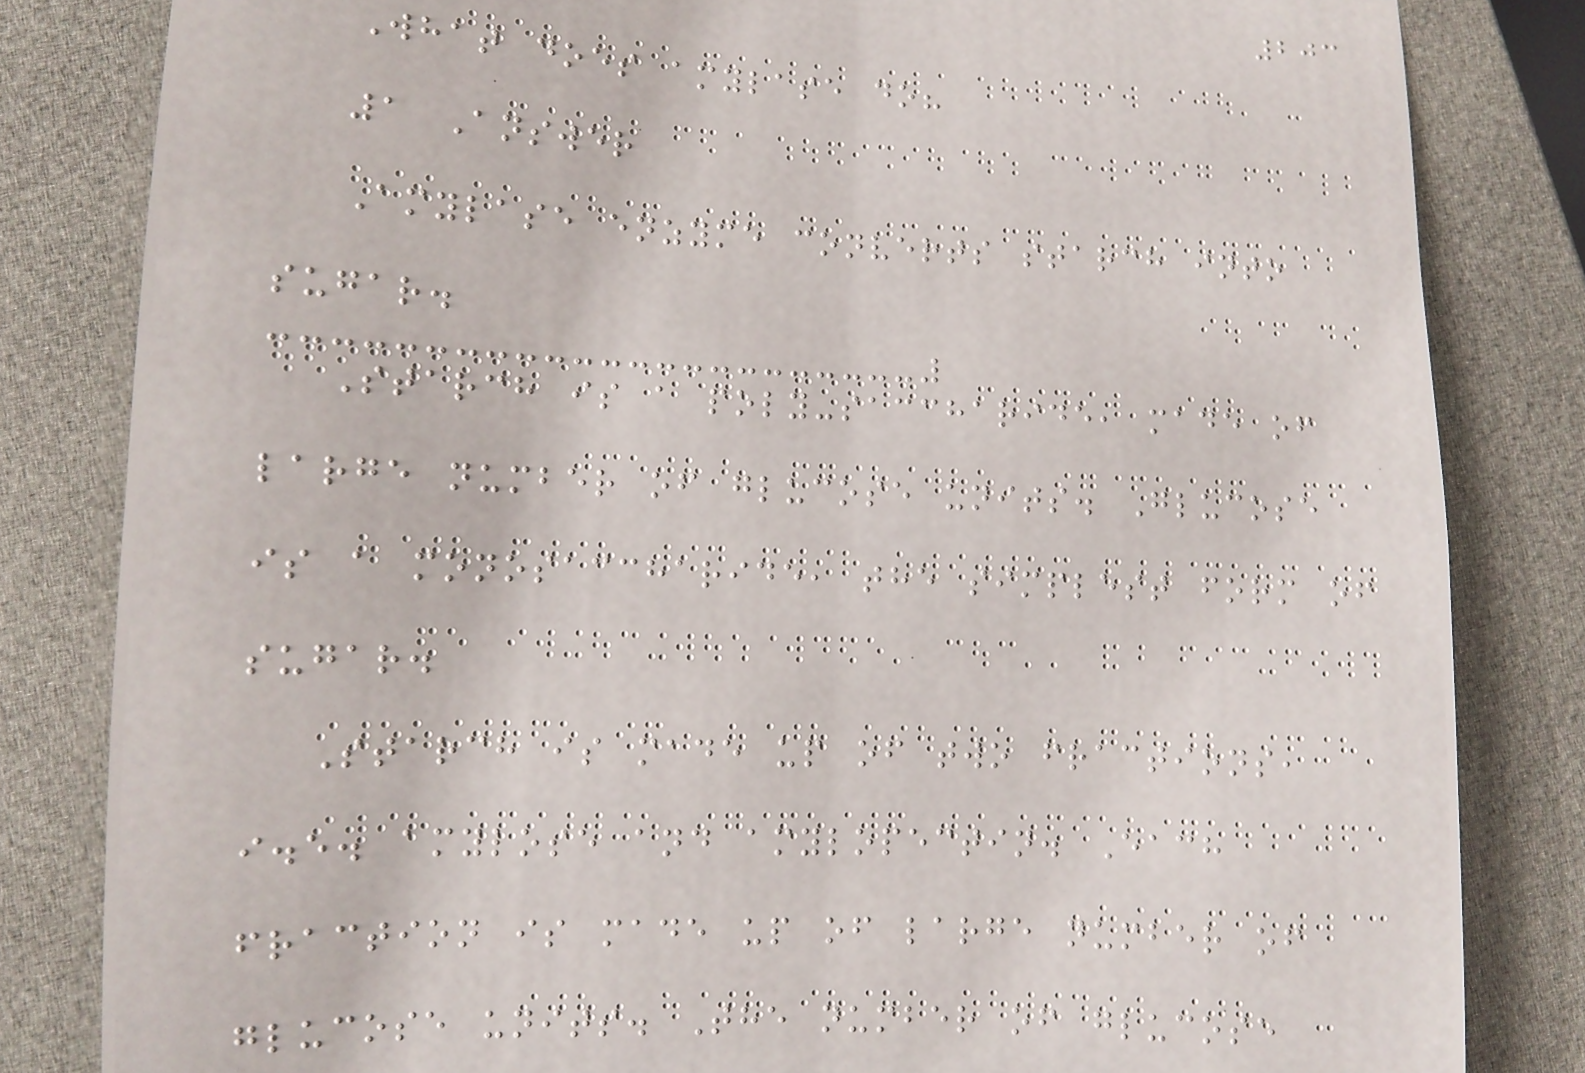203
What does amylase do?
1 Answer
Amylase enzyme converts starch into
sugar.
Starch is a poly-saccharide, made of
large number of glucose units. Glucose
is a monosaccharide, the simplest form of
sugar.
Starch is made up of two fractions,
i.e. amylose and amylopectin. Each
fraction is made up of large number of
glucose units. The number of glucose
